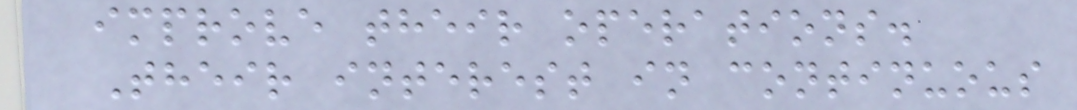improve their operations.
Their interest in continuous
